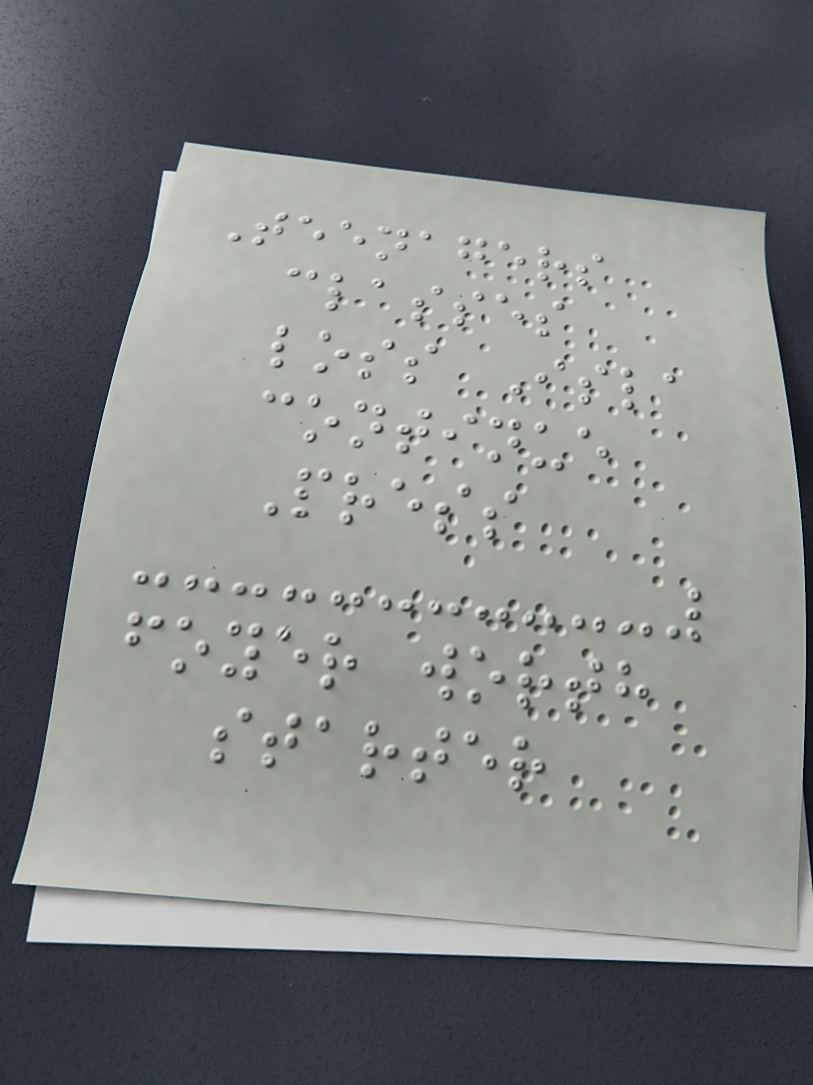Teenagers
classes
loss Isla
continue
Press
foyer worth
starter
